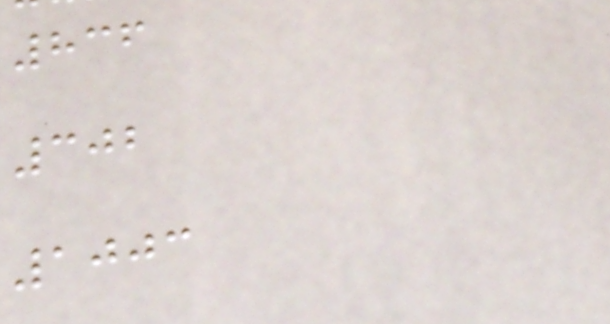836
302
1003
